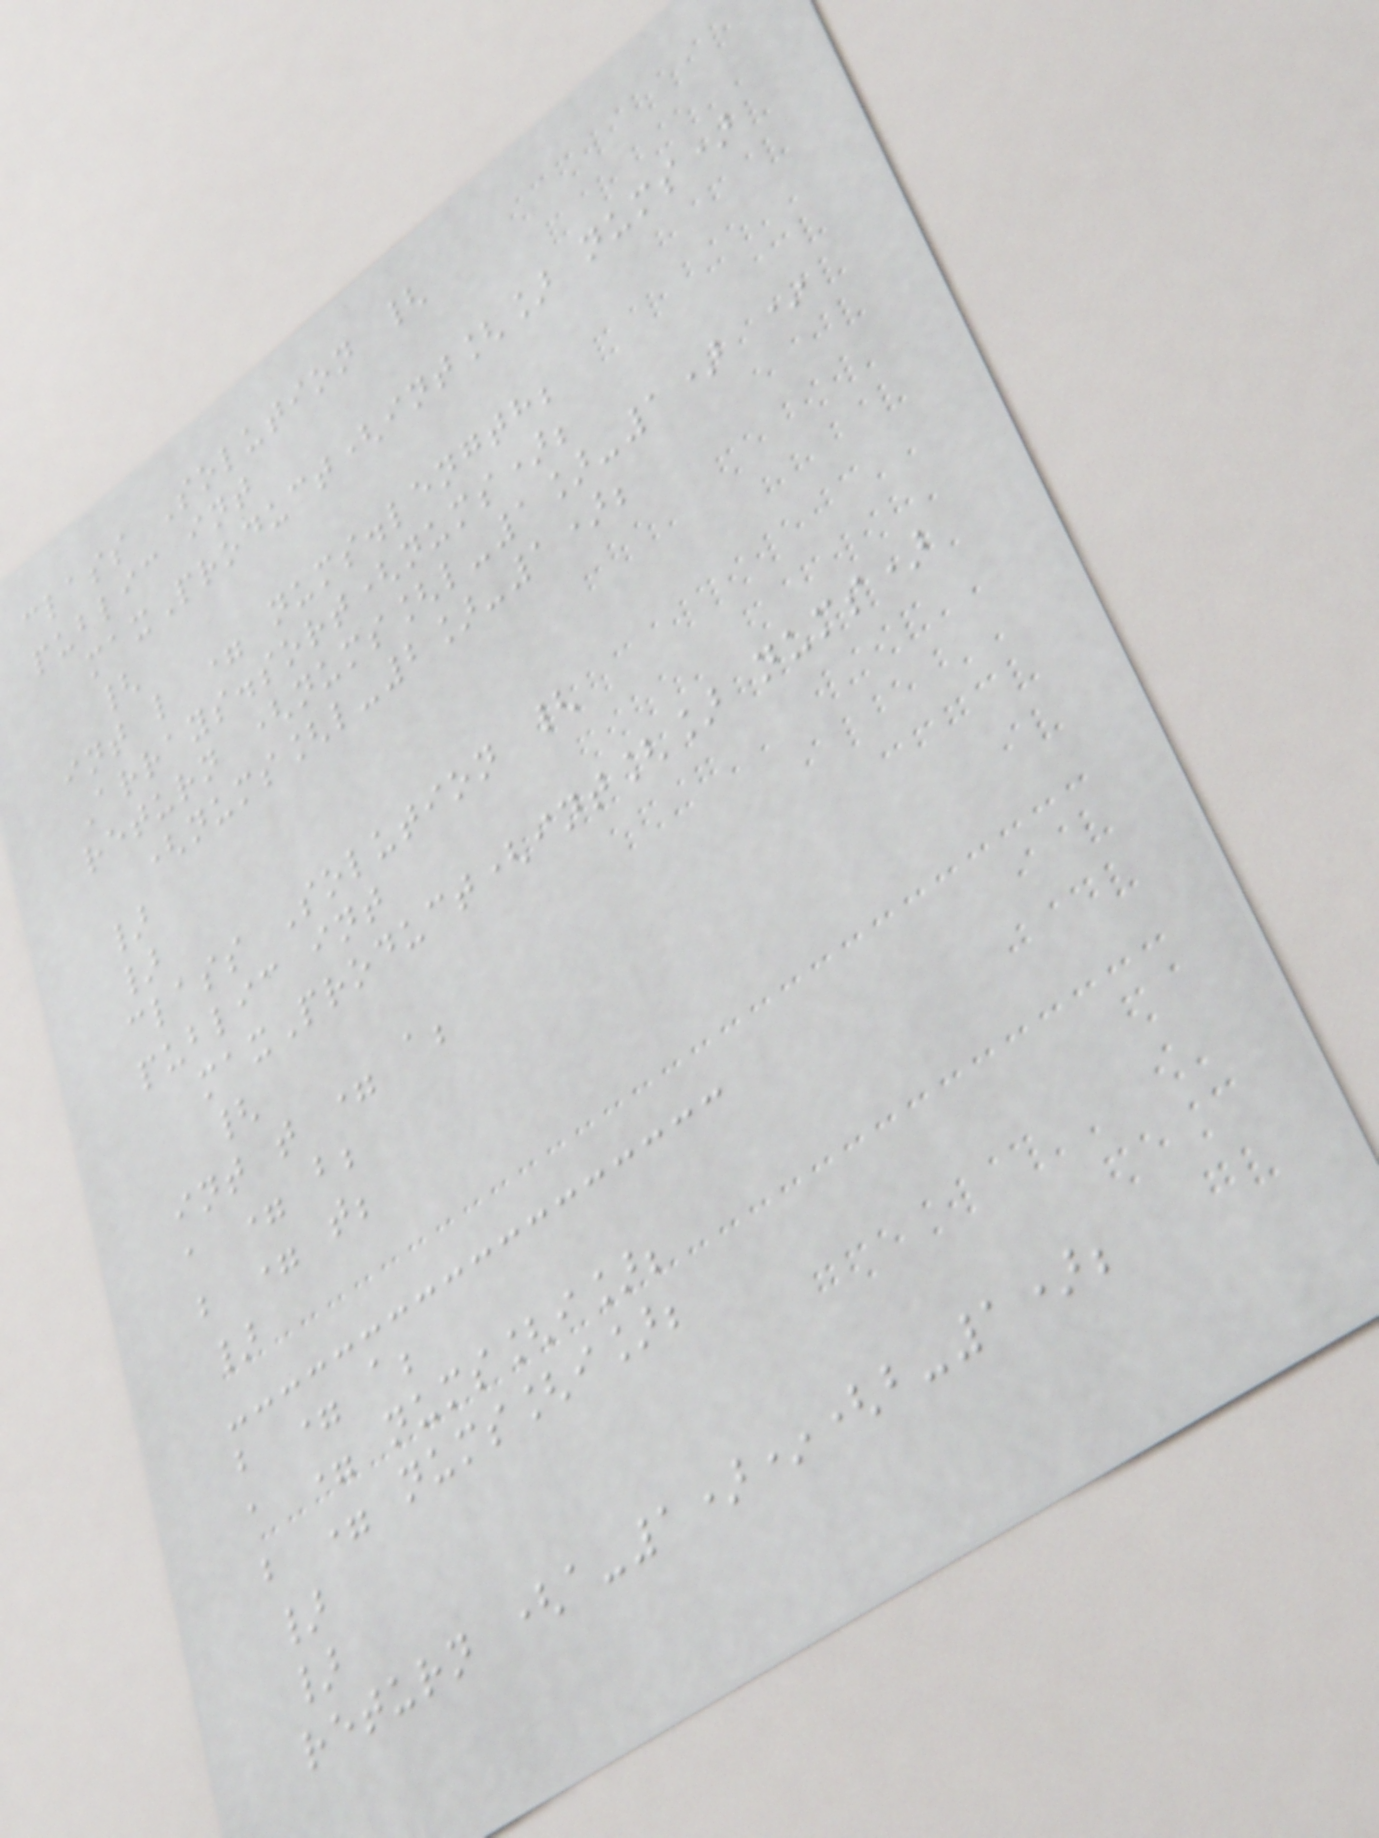class Solution {
public int
maxProduct(int[] nums)
{
int l = nums.length;
Arrays.sort(nums);
return (nums[l-1]-1) *
(nums[l-2]-1);
}
}
class Solution {
public int
maxProduct(int[] nums)
{
int t = a;
a = b;
b = t;
}
b = a;
a = nums[i];
b = nums[i];
}
}
return (a-1)*(b-1);
